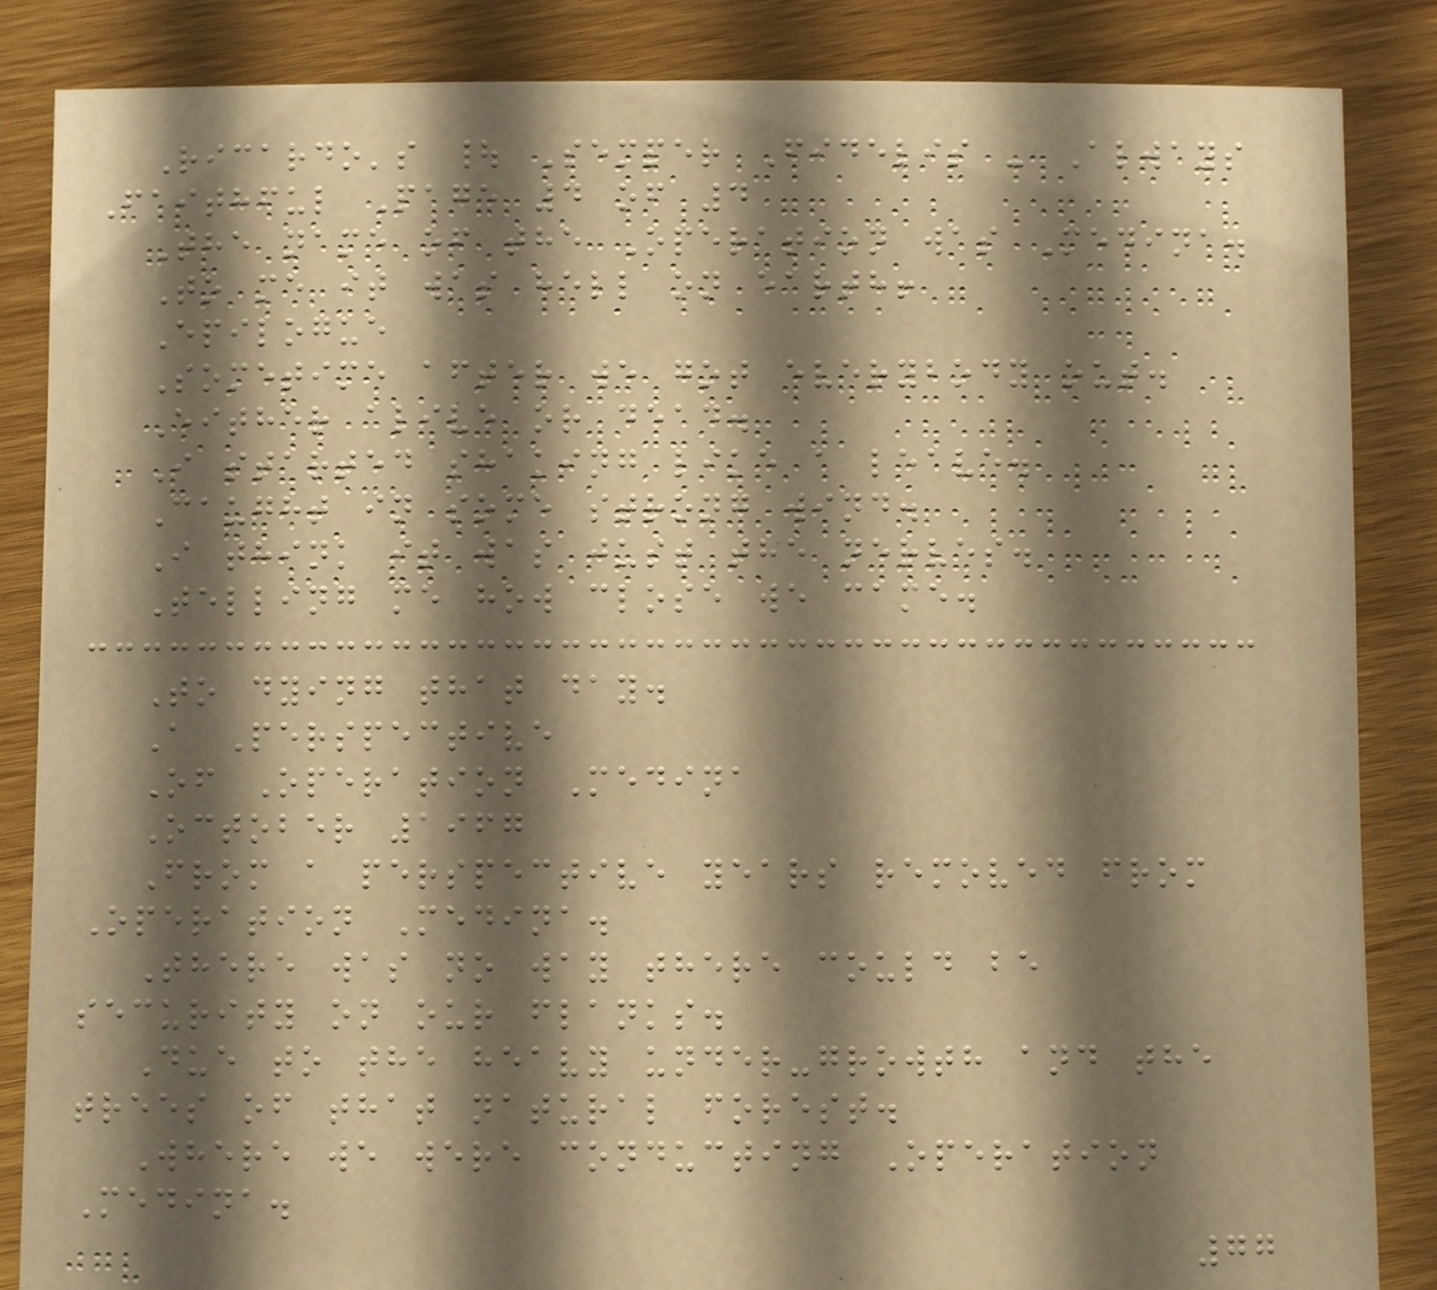Ricardo's | Semper Fidelis - Always
Faithful Page 4 of 4
The name of the Operation was Medina.
To me it was hell on earth!
Epilogue
Sometime after we got everybody out.
Either alive or dead.
I started shaking like a leave.
Caught in some strong wind.
I think it was just the nerves.
Telling me how close we came.
To dying that day.
A Perspective
Of Operation Medina
October 1967
From a perspective years removed from
Operation Medina.
There was no way there could be
security on our flanks.
Due to the heavy under-growth and the
trees of that natural forest.
Where we were conducting Operation
Medina.
77
